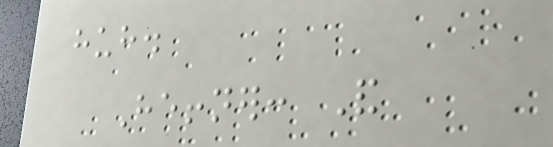huh.
Heffner: And
